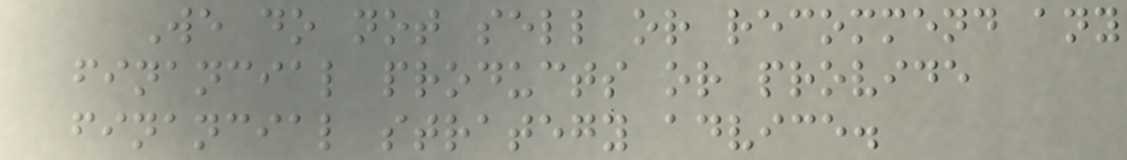We do not sell or recommend any
financial products or provide
financial strategy advice.
